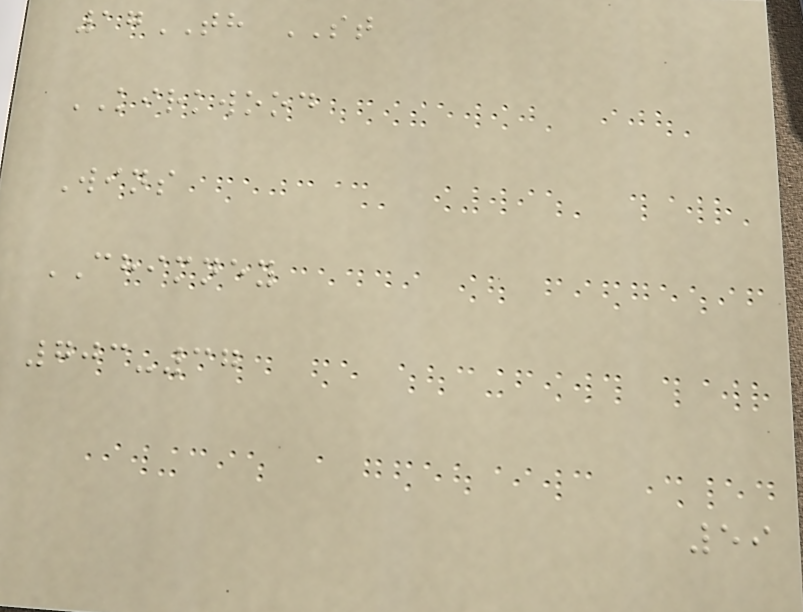17TH ST
KIRKWOOD
Wins
CHIMNEY
703-37
59
